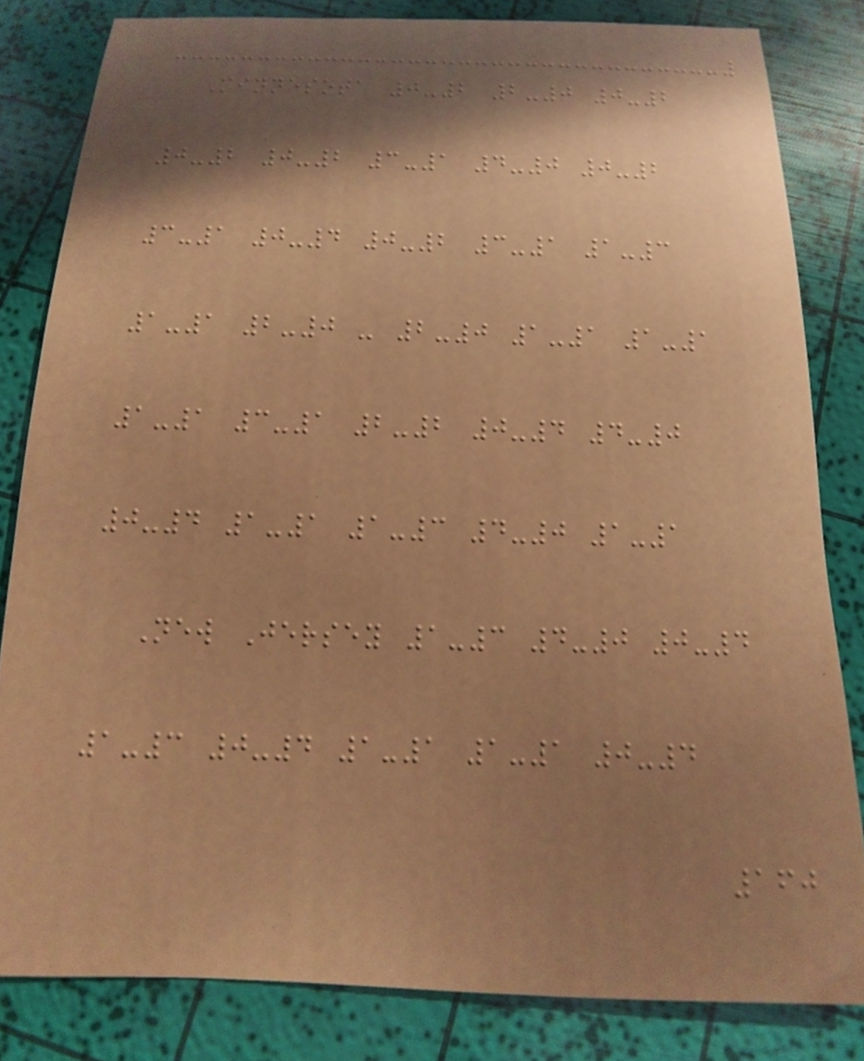Minnesota 0-2 2-0 0-2
0-2 0-2 3-1 4-0 0-2
3-1 0-4 0-2 3-1 1-3
1-1 2-0 - 2-0 1-1 1-1
1-1 3-1 2-2 0-4 4-0
0-4 1-1 1-3 4-0 1-1
New Jersey 1-3 4-0 0-4
1-3 0-4 1-1 1-1 0-4
160
